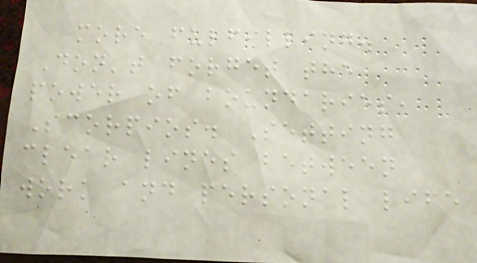more fulfilling.
Don't forget the
power of boundaries,
Scorpios. Setting
clear lines between
work and personal life
